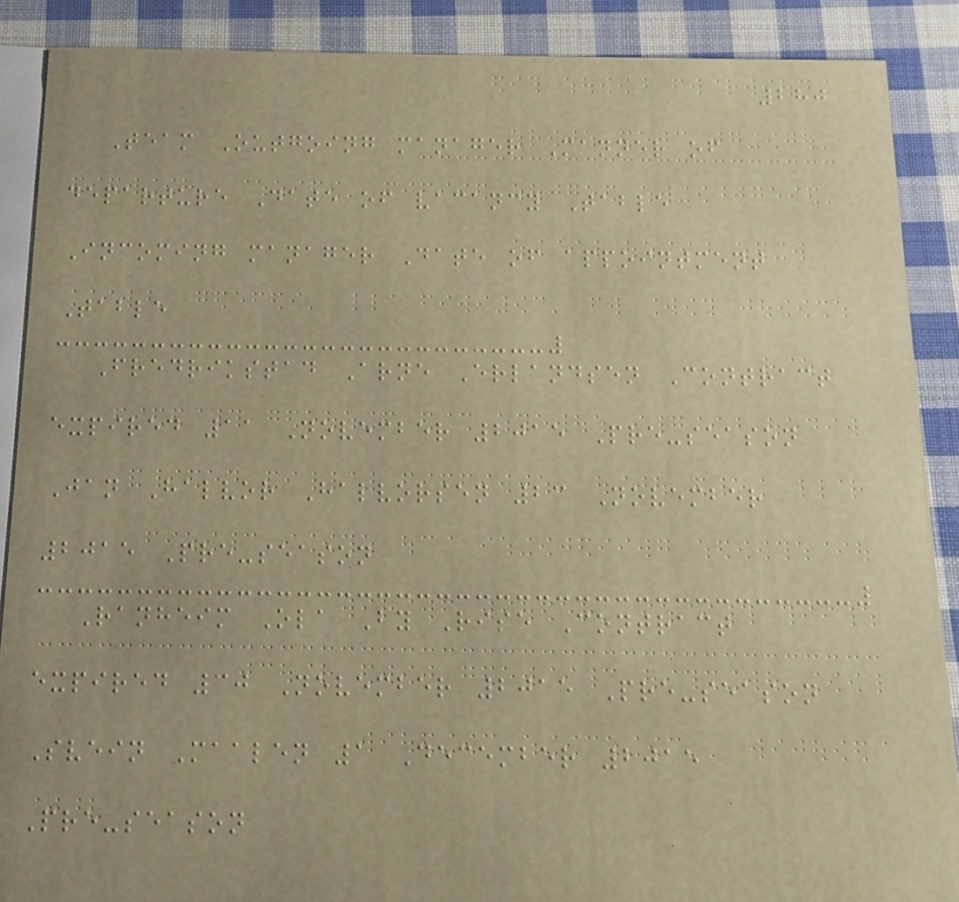280
Team Outgoing manager Manner of
departure Date of vacancy Table
Incoming manager Date of appointment
Table
Fredrikstad Arne Erlandsen Contract
expired 11 November 2015 Pre-season
Jan Halvor Halvorsen 23 November
2015 Pre-season
Ranheim Ola By Rise Contract
expired 30 November 2015 Pre-season
Svein Maalen 1 December 2015
Pre-season
